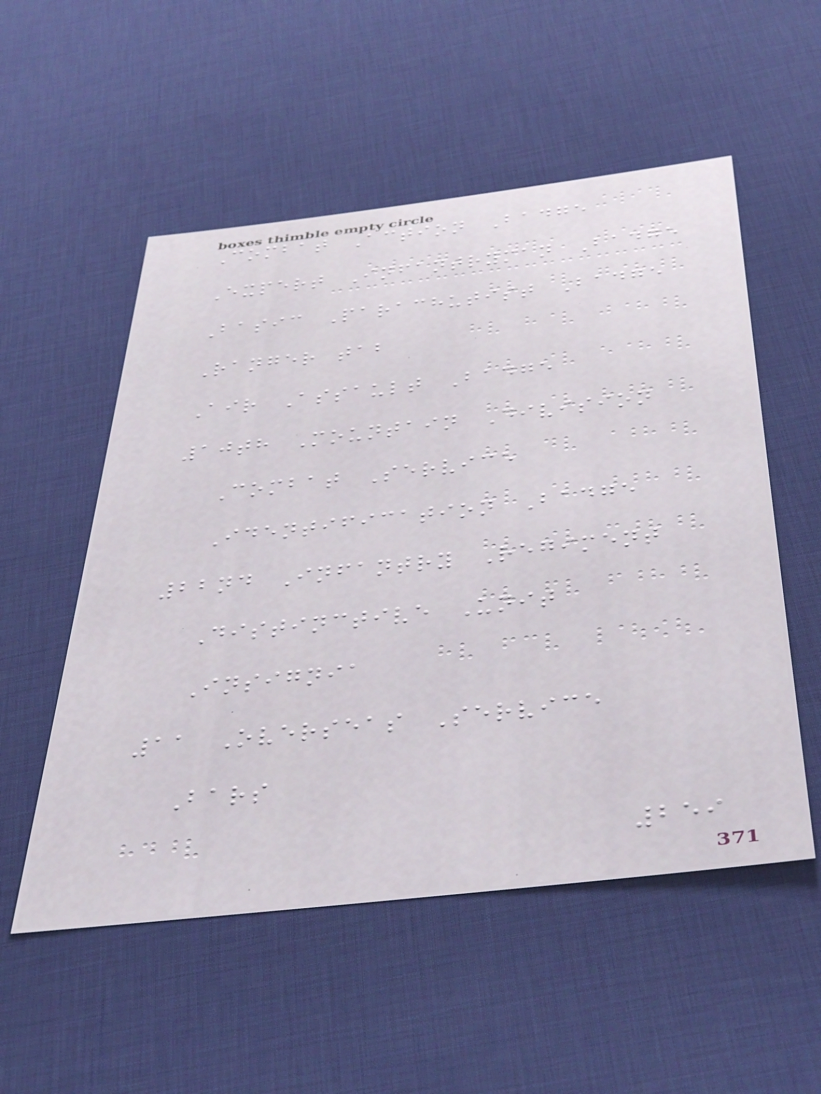Combat Action Badge
Expert Infantryman Badge
Basic Parachutist Badge
Ranger tab
Air Assault Badge
10th Mountain Division
Combat Service
Identification Badge
22nd Infantry Regiment
Distinctive Unit
Insignia
11 Overseas Service
Bars
259
